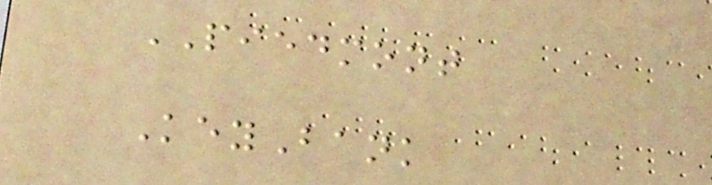PIEDMONT
KeyBank
